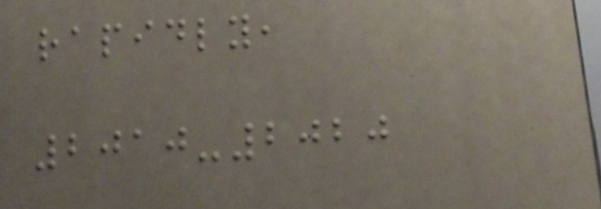rapidly,
2010-2020
